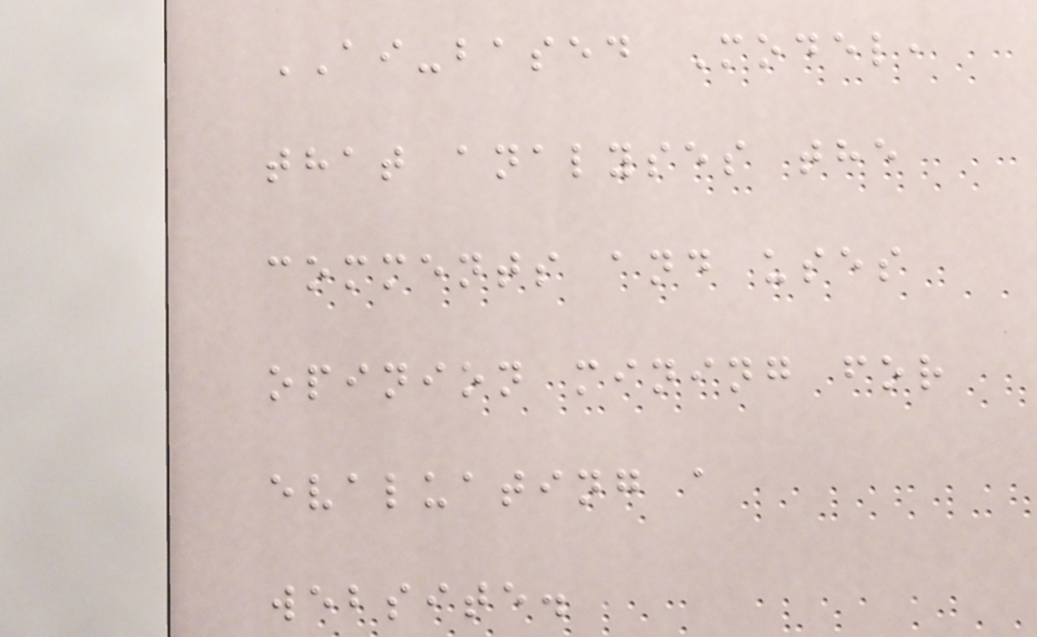AI-based Model,
that analyses the
comments and uses
opinion mining for
evaluating a
website.
